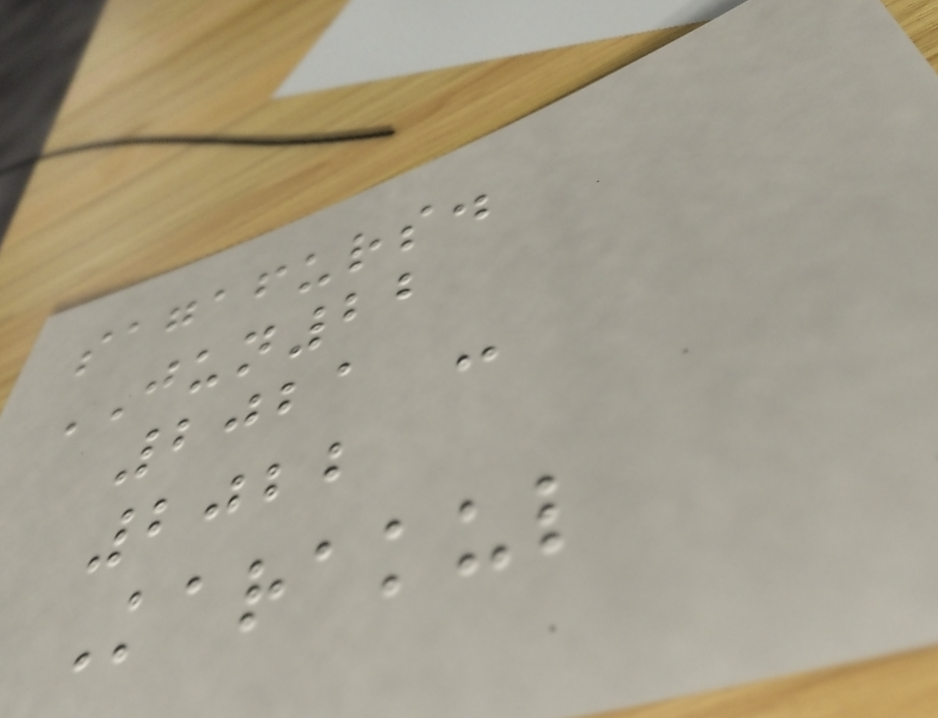sagafurs.
JUN22
2021 -
2022
Karakul
